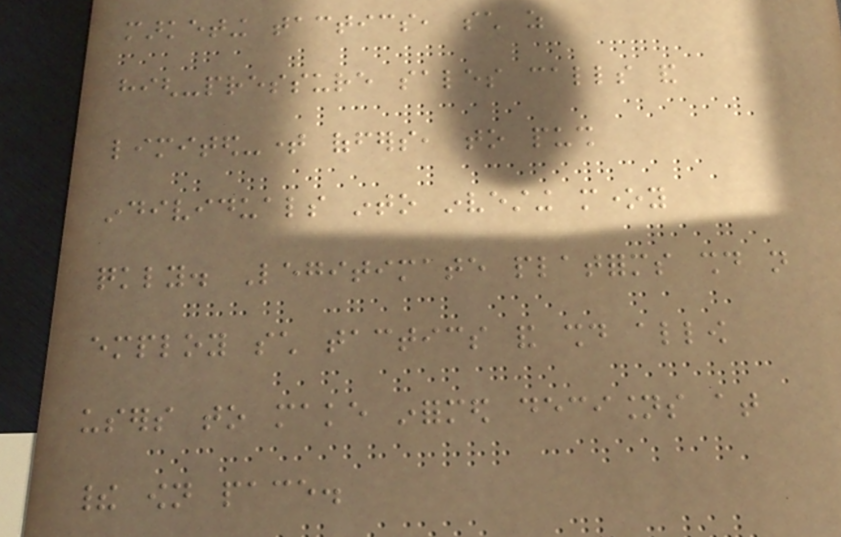marketing tactics, such as
high-pressure sales calls and
limited-time offers, to push
individuals into investing money
quickly. Legitimate platforms should not
employ such tactics and should allow
users to make informed decisions at
their own pace.
